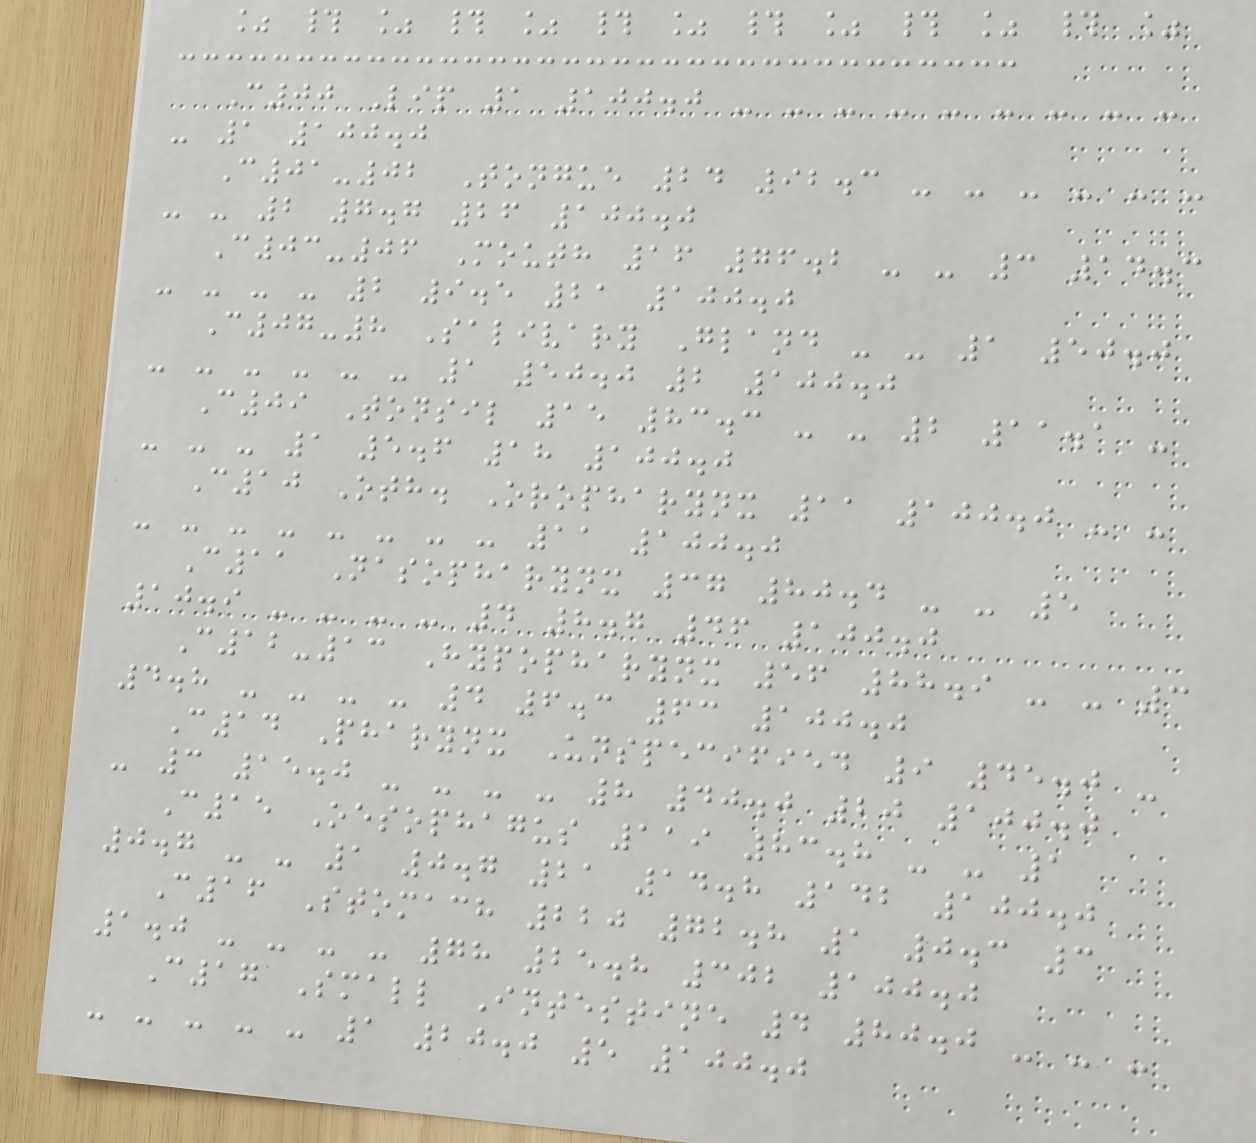% # % # % # % # % # % # %
C00 Lip 1 100.0 - - - - - - - - -
- 1 100.0
C01-02 Tongue 24 92.3 - - - - - -
- - 2 7.7 26 100.0
C03-06 Mouth 16 76.2 - - 3 14.3
- - - - 2 9.5 21 100.0
C07-8 Salivary Gland - - 1 50.0
- - - - - - 1 50.0 2 100.0
C09 Tonsil 15 83.3 - - 2 11.1 -
- - - 1 5.6 18 100.0
C10 Oth. Oropharynx 11 100.0 - -
- - - - - - - - 11 100.0
C11 Nasopharynx 37 80.4 - - 5
10.9 - - - - 4 8.7 46 100.0
C12-13 Hypopharynx 56 88.9 - - 3
4.8 - - - - 4 6.3 63 100.0
C14 Pharynx Unspecified 9 45.0 -
- 3 15.0 - - - - 8 40.0 20 100.0
C15 Oesophagus 119 83.8 - - 1
0.7 - - 1 0.7 21 14.8 142 100.0
C16 Stomach 220 72.8 1 0.3 3
1.0 - - - - 78 25.8 302 100.0
C17 Small Intestine 4 80.0 - - -
- - - - - 1 20.0 5 100.0
